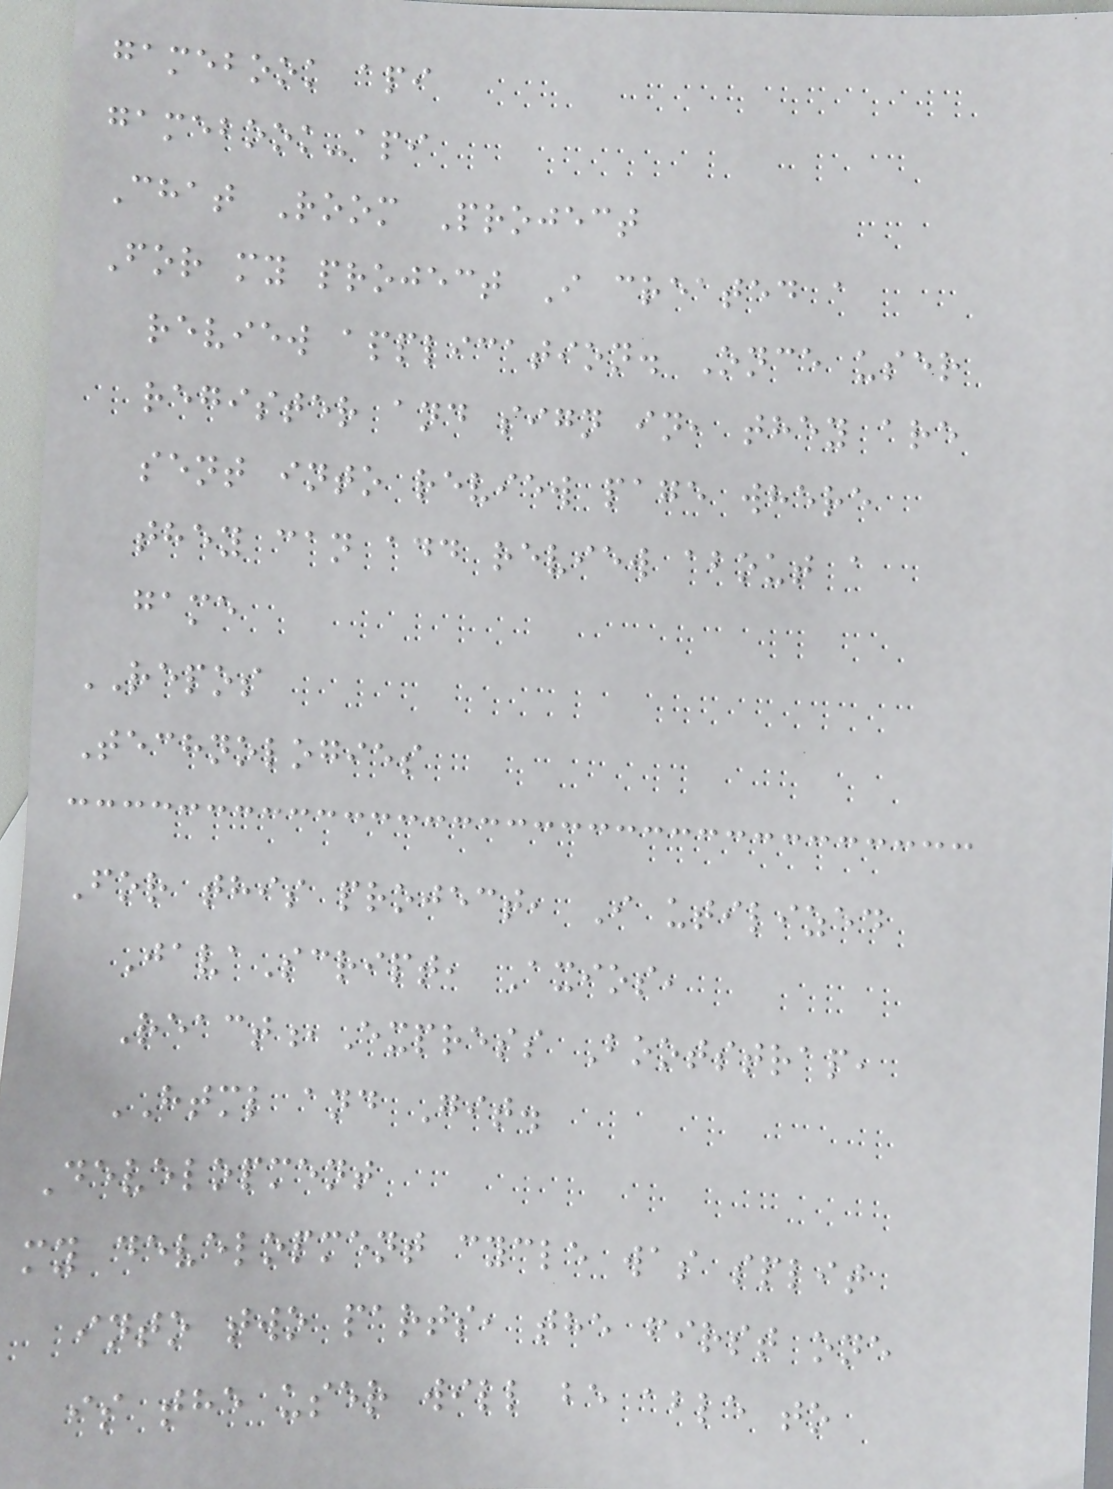gamebook api
gamebook-api
Chat Room Project
For my project I created a
review application. Once user
register and sign in, they are
sent into review page where
they can add review about a
game
REPOS
Technologies
For this project, I utilized
JavaScript, Axios,
React,Express Bootstrap,
HTML and Git.
Development
my development cycle was split
into two parts, the first one
is the user will be able to
